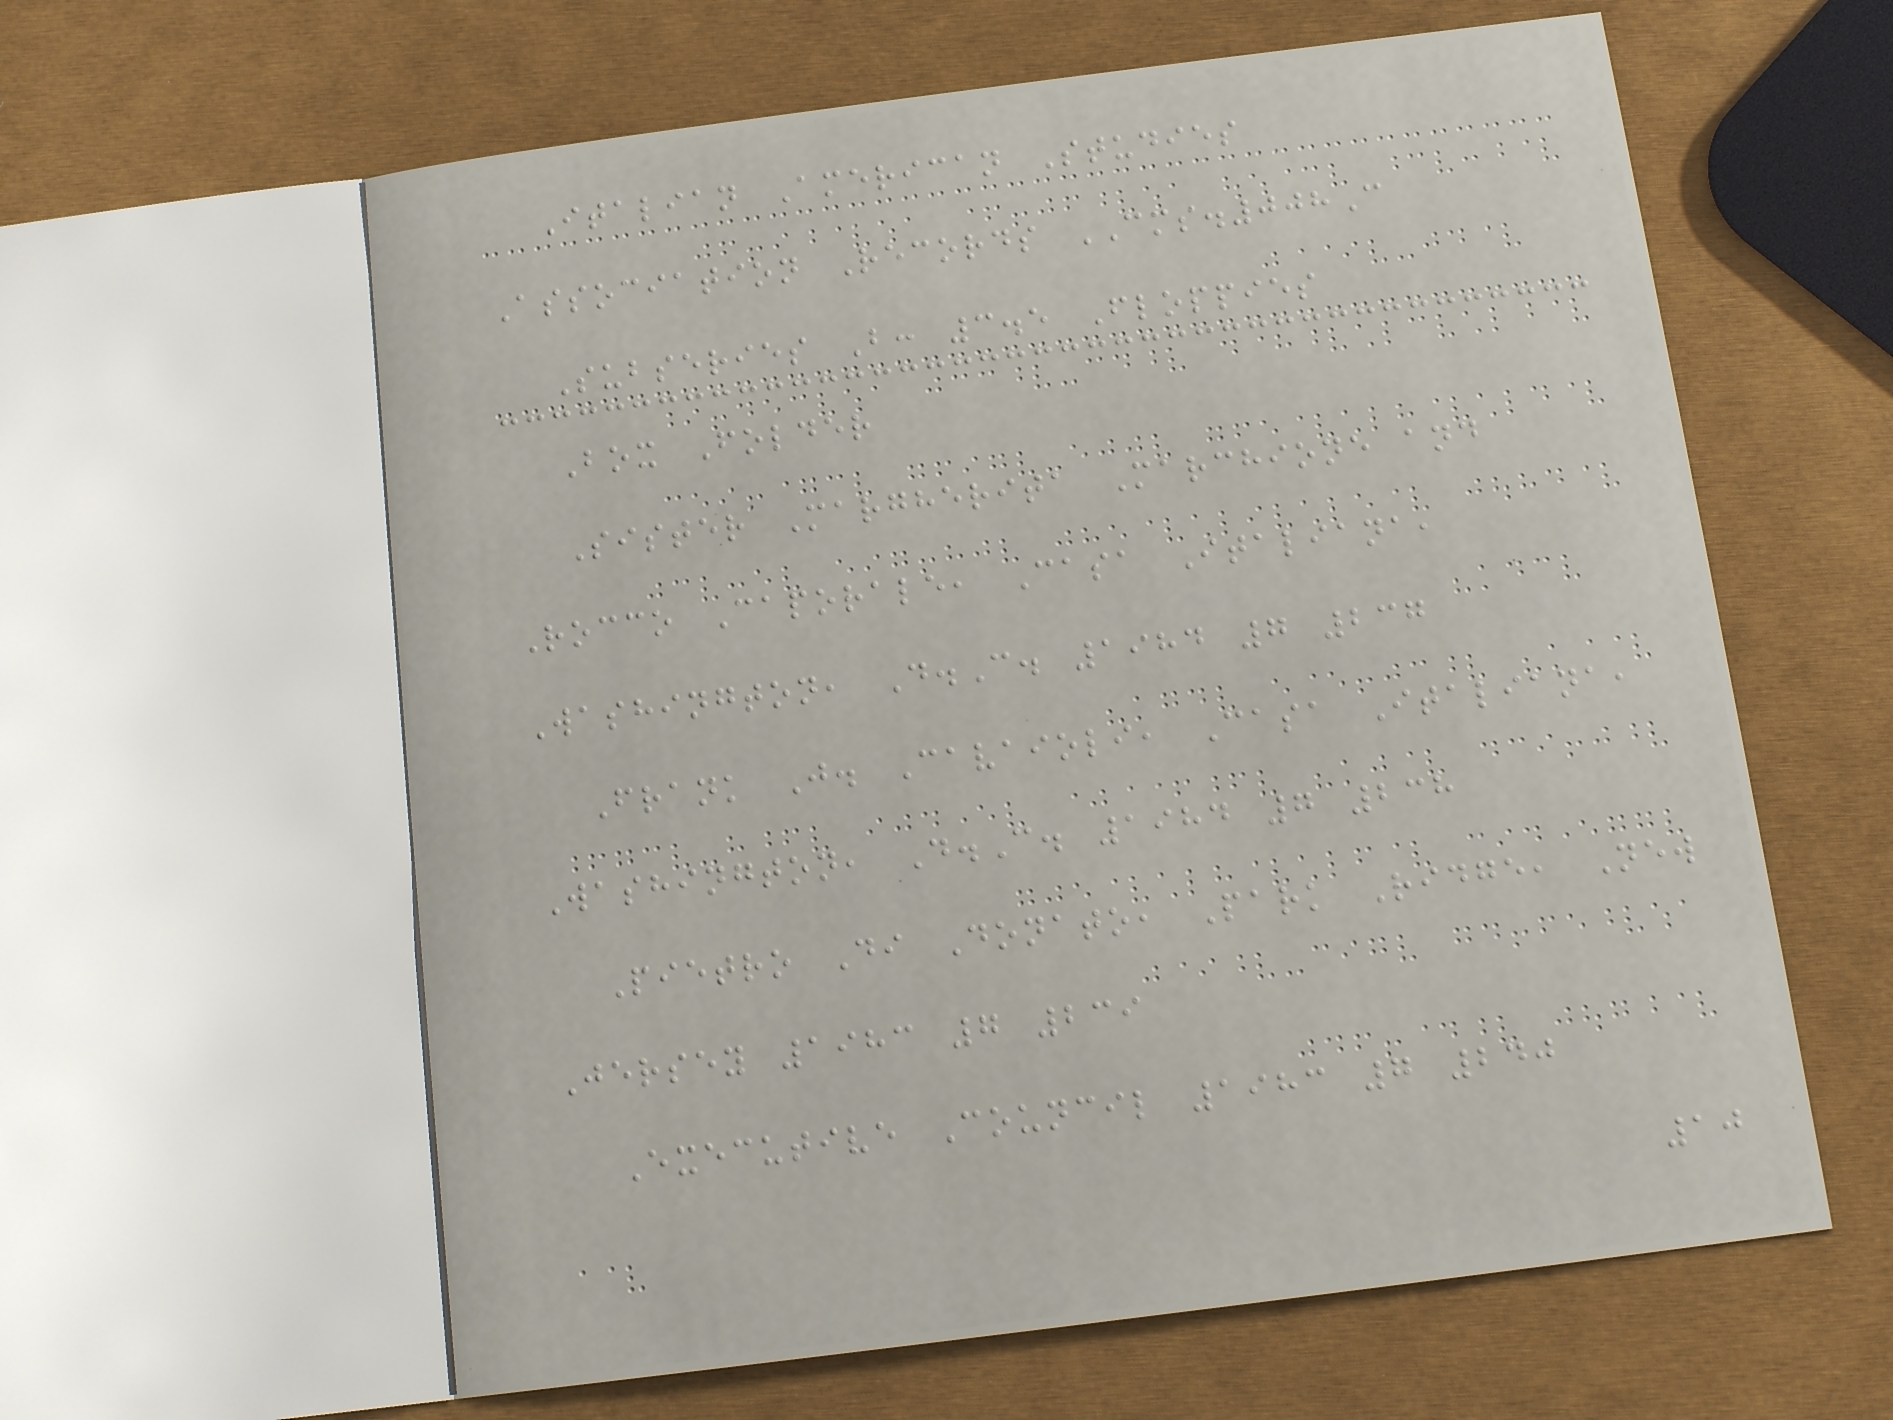Italian American Studies
Association Records CMS.008C
Subseries B: 3.5 Floppies
Box Folder
Sister Margherita Marchione and
Rocco Caporale, Casa Italiana,
Washington, D.C. 1984 7 237
Frank J. Cavaioli, Casa Italiana,
Washington, D.C. 1984 7 238
Pietro Di Donato, Park Ridge, New
Jersey 1983 7 239
Executive Council 1983 7 240
10
